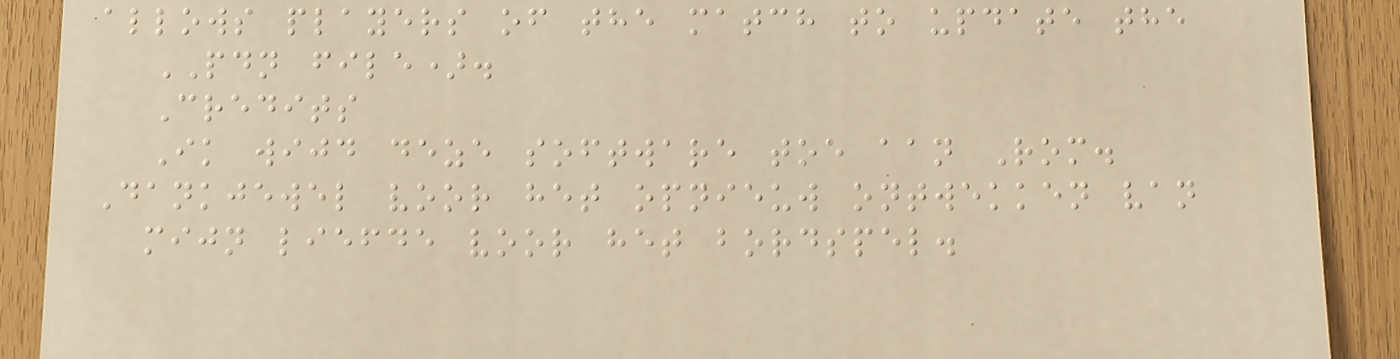allows players of the match to update the
PDN file).
Credits
Ik wijd deze software toe aan Rom.
Dankjewel voor het opnieuw ontwekken van
mijn liefde voor het bordspel.
